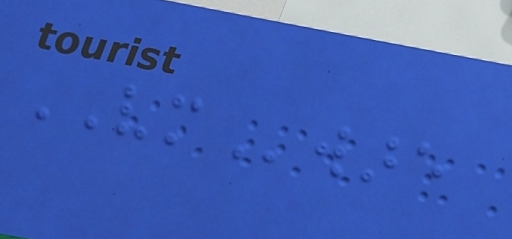VMware
